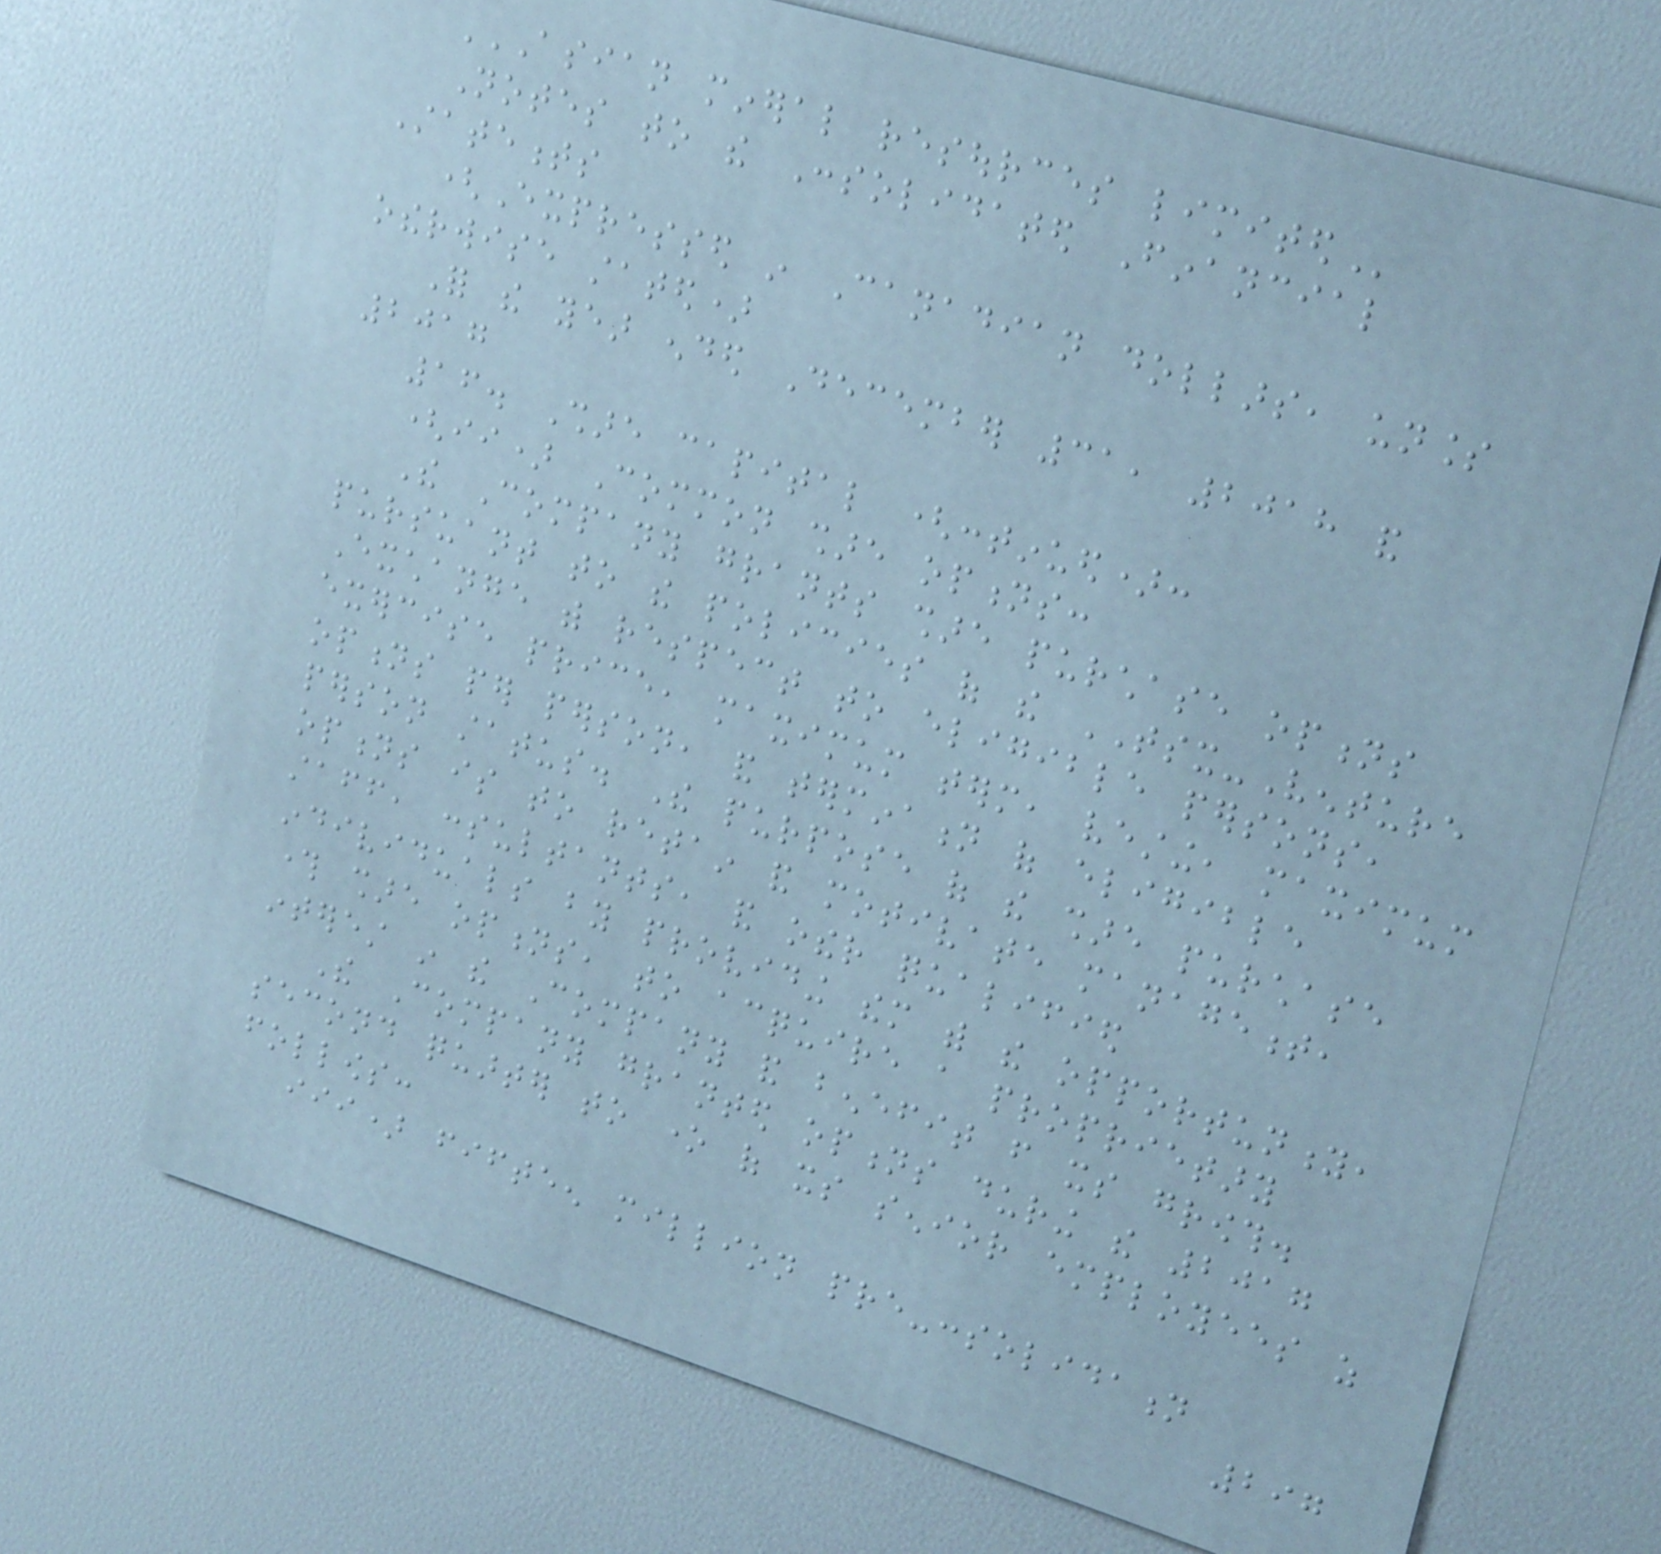ASIAN MINERAL RESOURCES LIMITED
Notes to the Consolidated Financial
Statements
(Expressed in Canadian dollars, unless
otherwise stated)
For the year ended December 31, 2018 and
2017
16. Share capital (continued):
(ii) Common share options:
The Company grants share purchase options
pursuant to the policies of the TSX-Venture
Exchange with respect to eligible persons,
exercise price, maximum term, vesting, maximum
options per person, and termination of eligible
person status. The purpose of the share purchase
options is to retain and motivate management,
staff, consultants, and other qualified
individuals by providing them with the opportunity,
through share options, to acquire a proprietary
interest in the Company and benefit from its growth.
The Company granted options during the 2017
second quarter to one of its senior employees as
follows:
iii) fifteen million pre-consolidation
297
